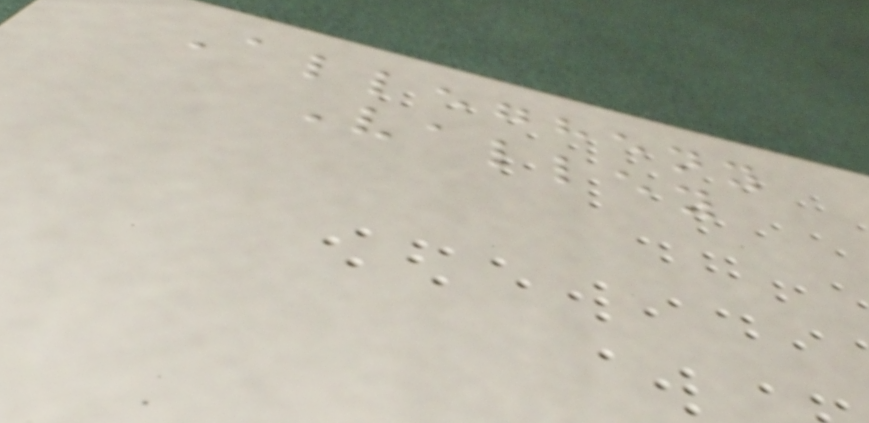Allegheny
Valley
